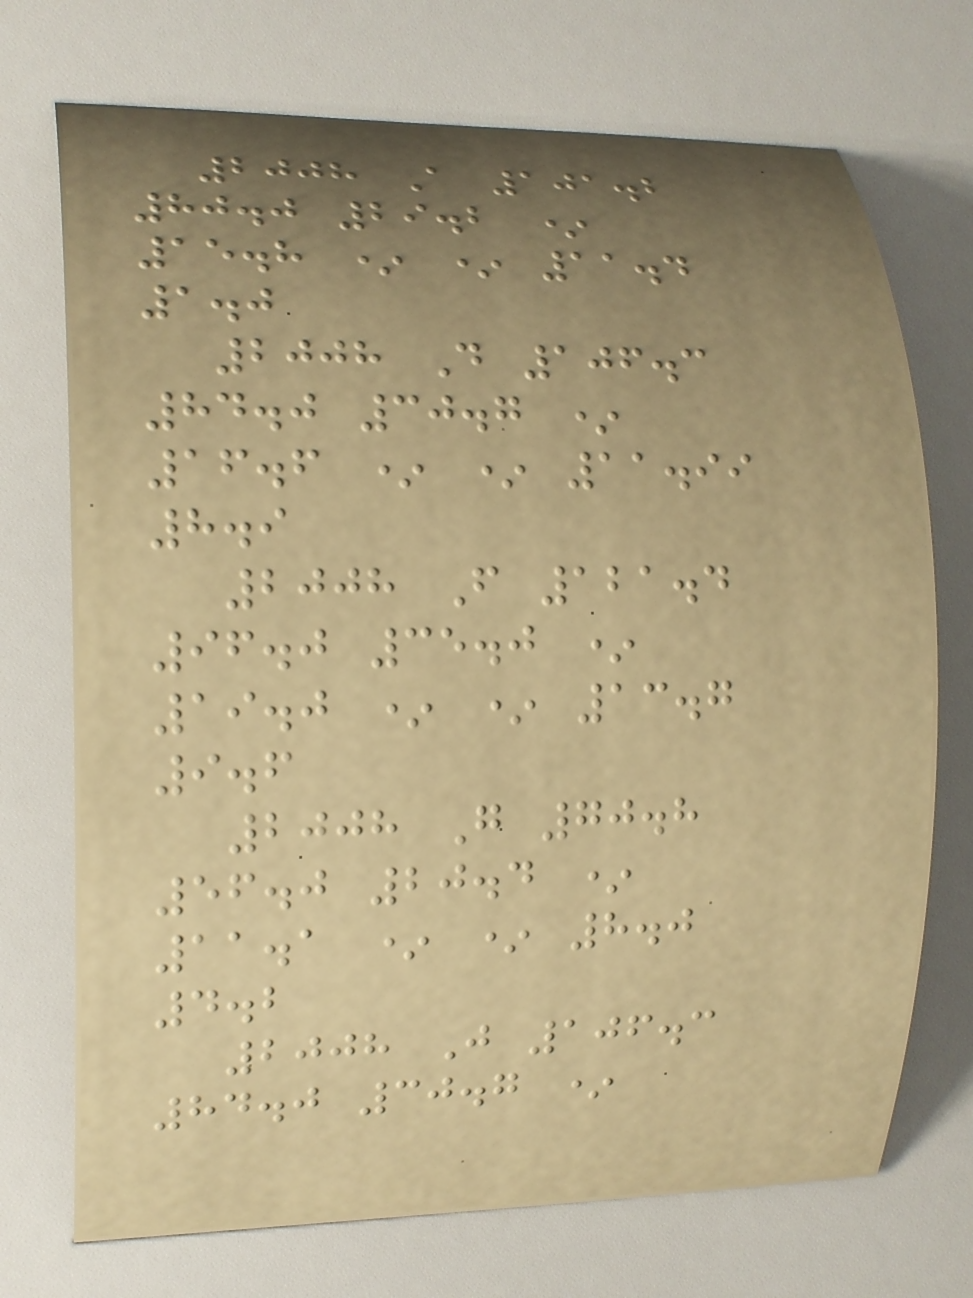2008 A 101.2
80.0 29.2 *
15.8 * * 11.4
1.0
2008 D 106.3
84.0 30.7 *
16.6 * * 11.99
8.9
2008 F 121.4
96.0 35.0 *
19.0 * * 13.7
9.6
2008 G 70.8
56.0 20.4 *
11.1 * * 8.0
4.2
2008 J 106.3
84.0 30.7 *
